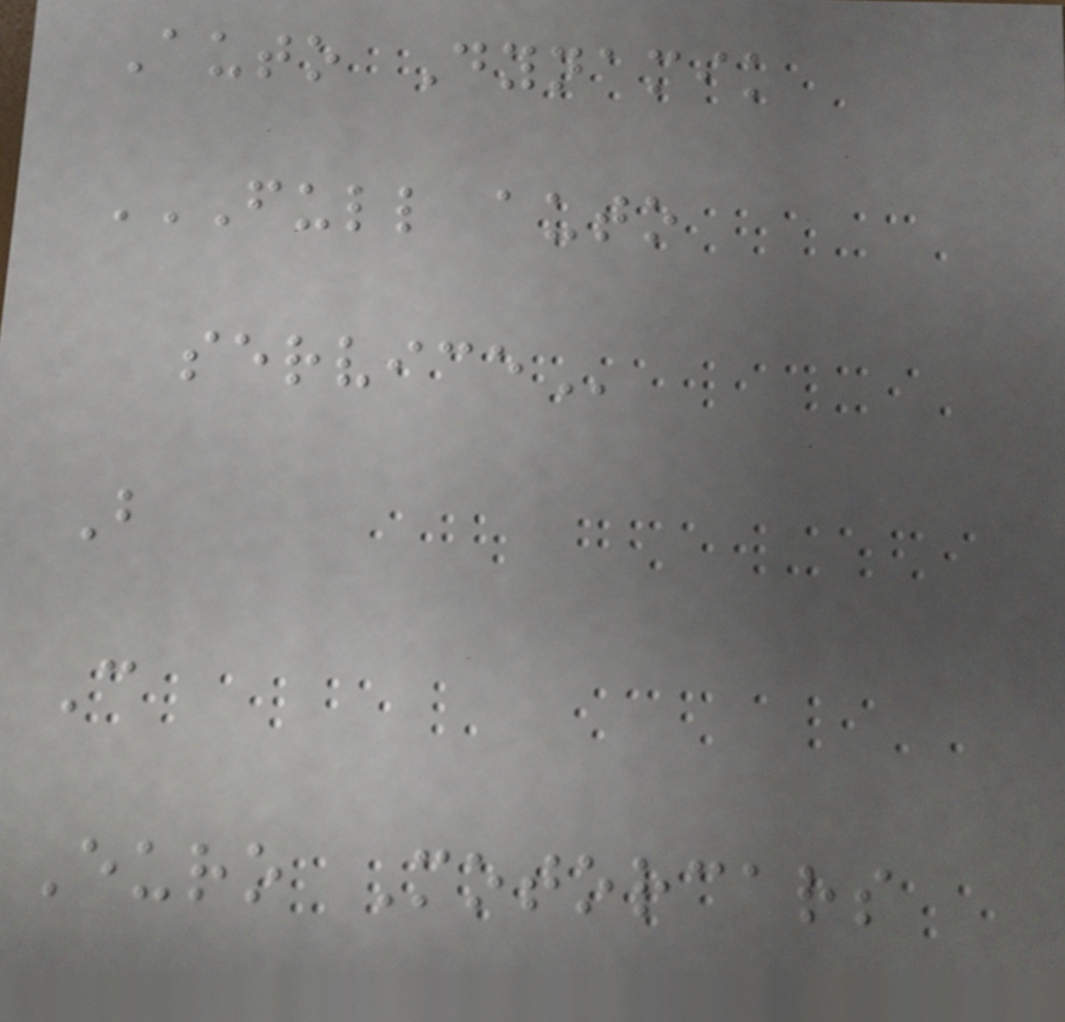Auto Dynamik
FULL AUTO
SERVICE
B
C
Euro Motorcars
